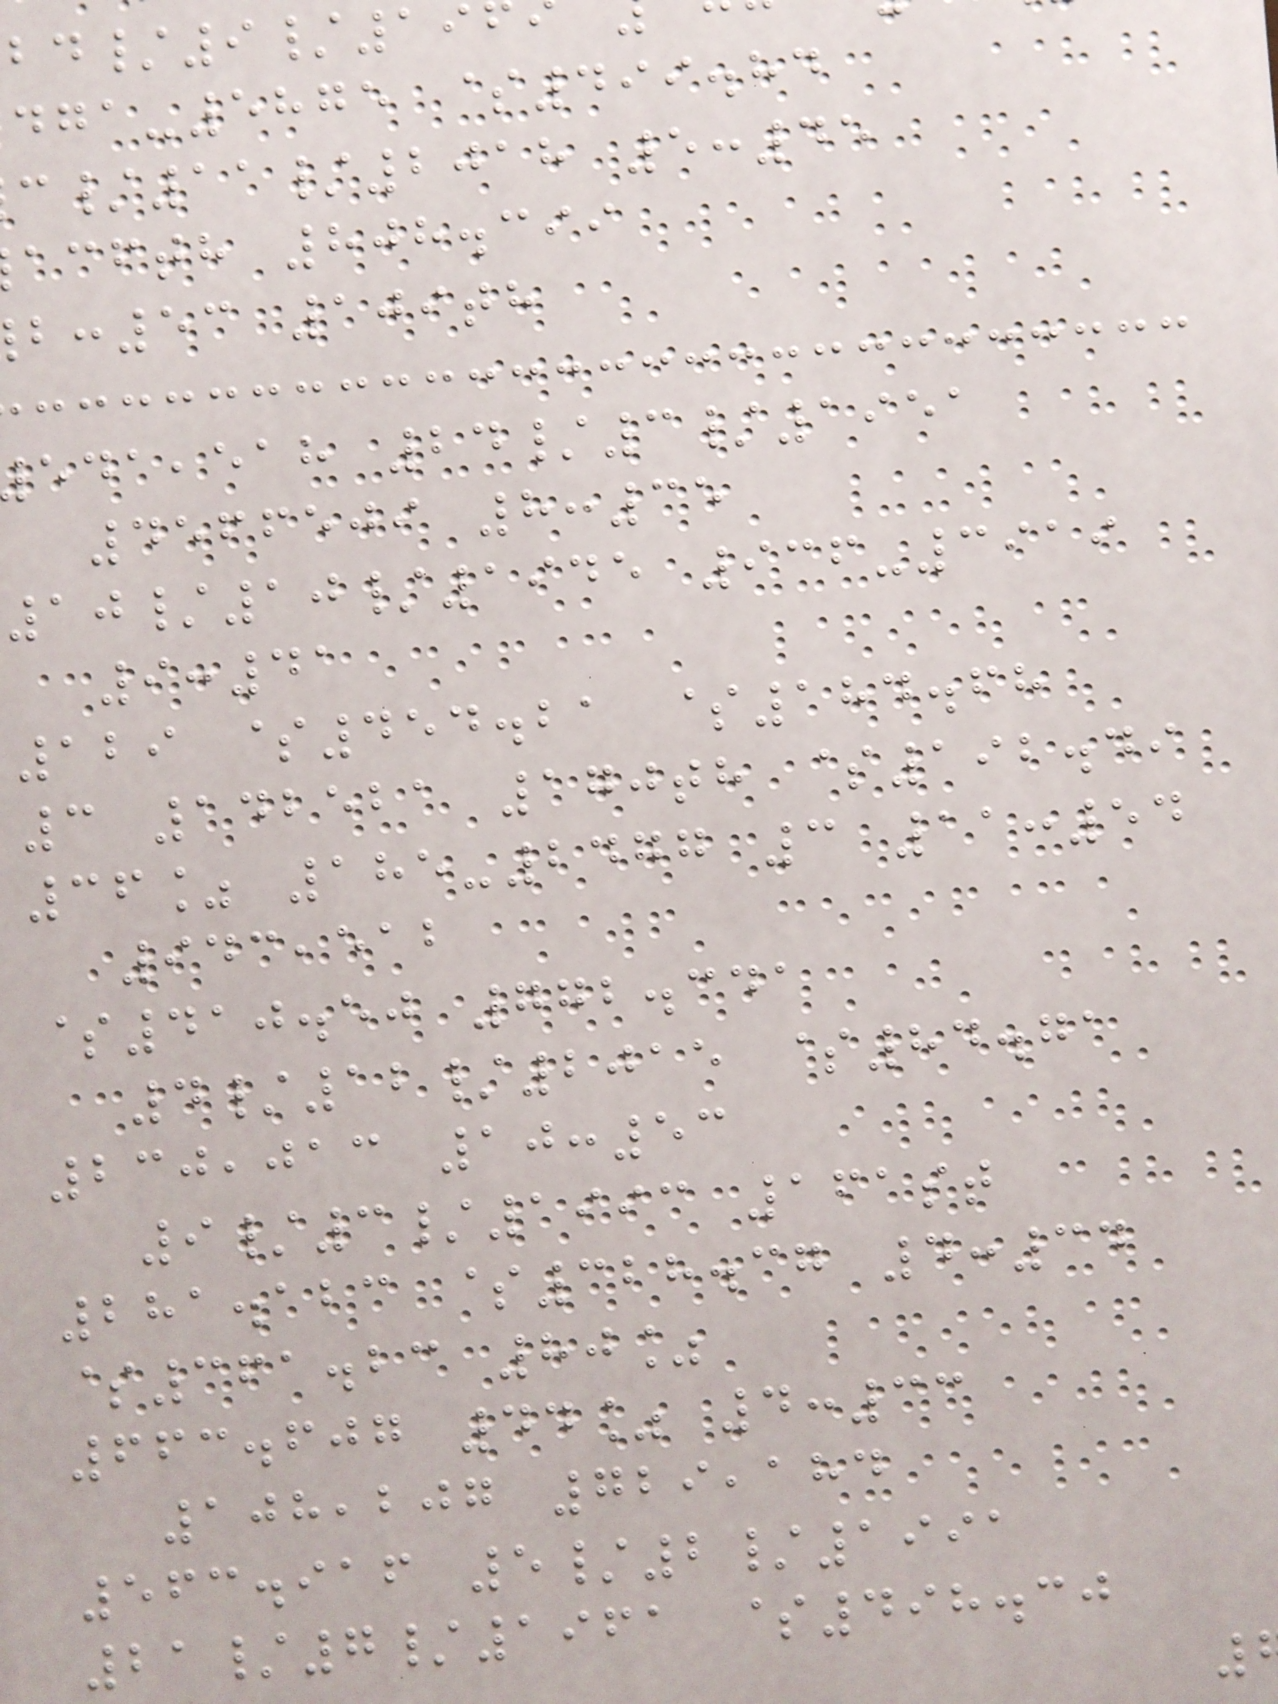-5875 $499.84
/11/2018 5:45
acfth 808.399
:53 109th
,eah 24/3/1951
4566509 8:35
10/10/1945 936-3919
9:41
129 $454.21 $184.68
3 142521 170th $192.49
36% 185-2477 3 11:54
943,512
$410.50 772.341
4/12/2015 $84.71
230,013 10:53
9/3/1993 161st
281.123 $328.37 4:34
$361.23 80%
663.607 44% 4:33
108,207 729,184
563.916 5/2/1991
21/7/1961 $498.30
